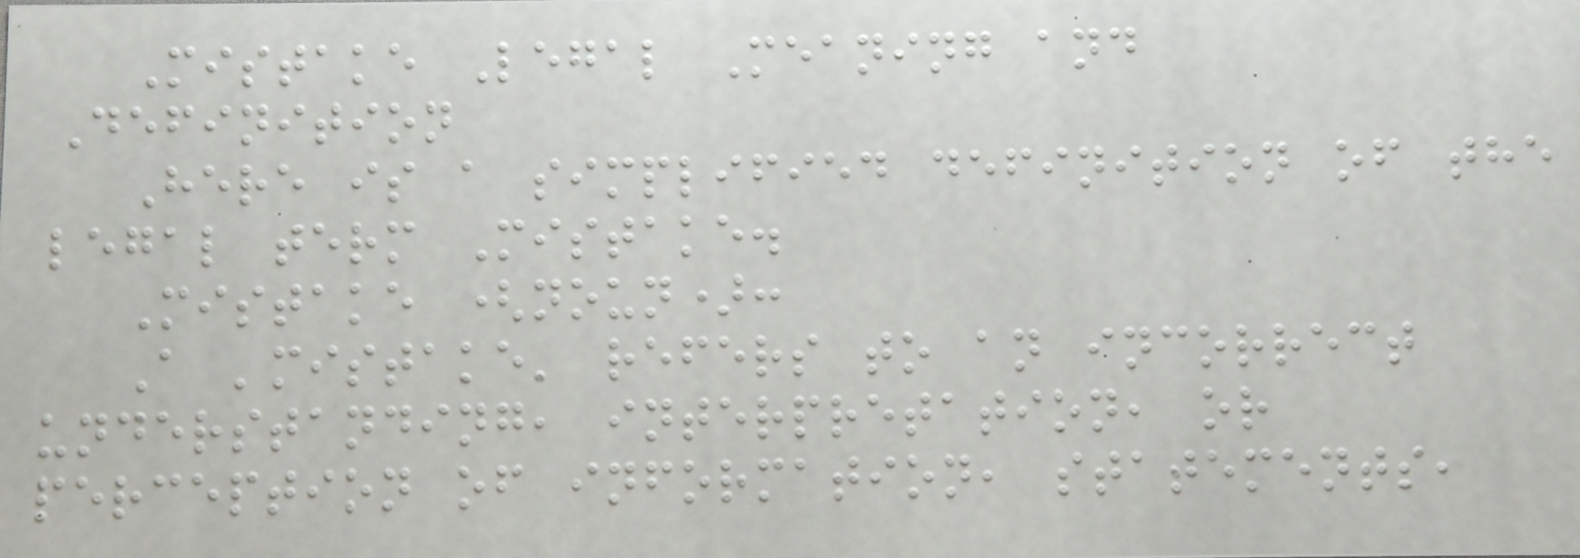Mistake Legal Meaning and
Definition
Here is a simplified definition of the
legal term Mistake.
Mistake (noun):
A 'mistake' refers to an incorrect
understanding, interpretation, or
perception of information, statements,
